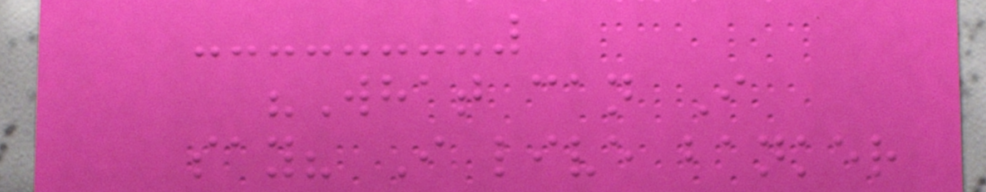"What can I
say? I live banker
